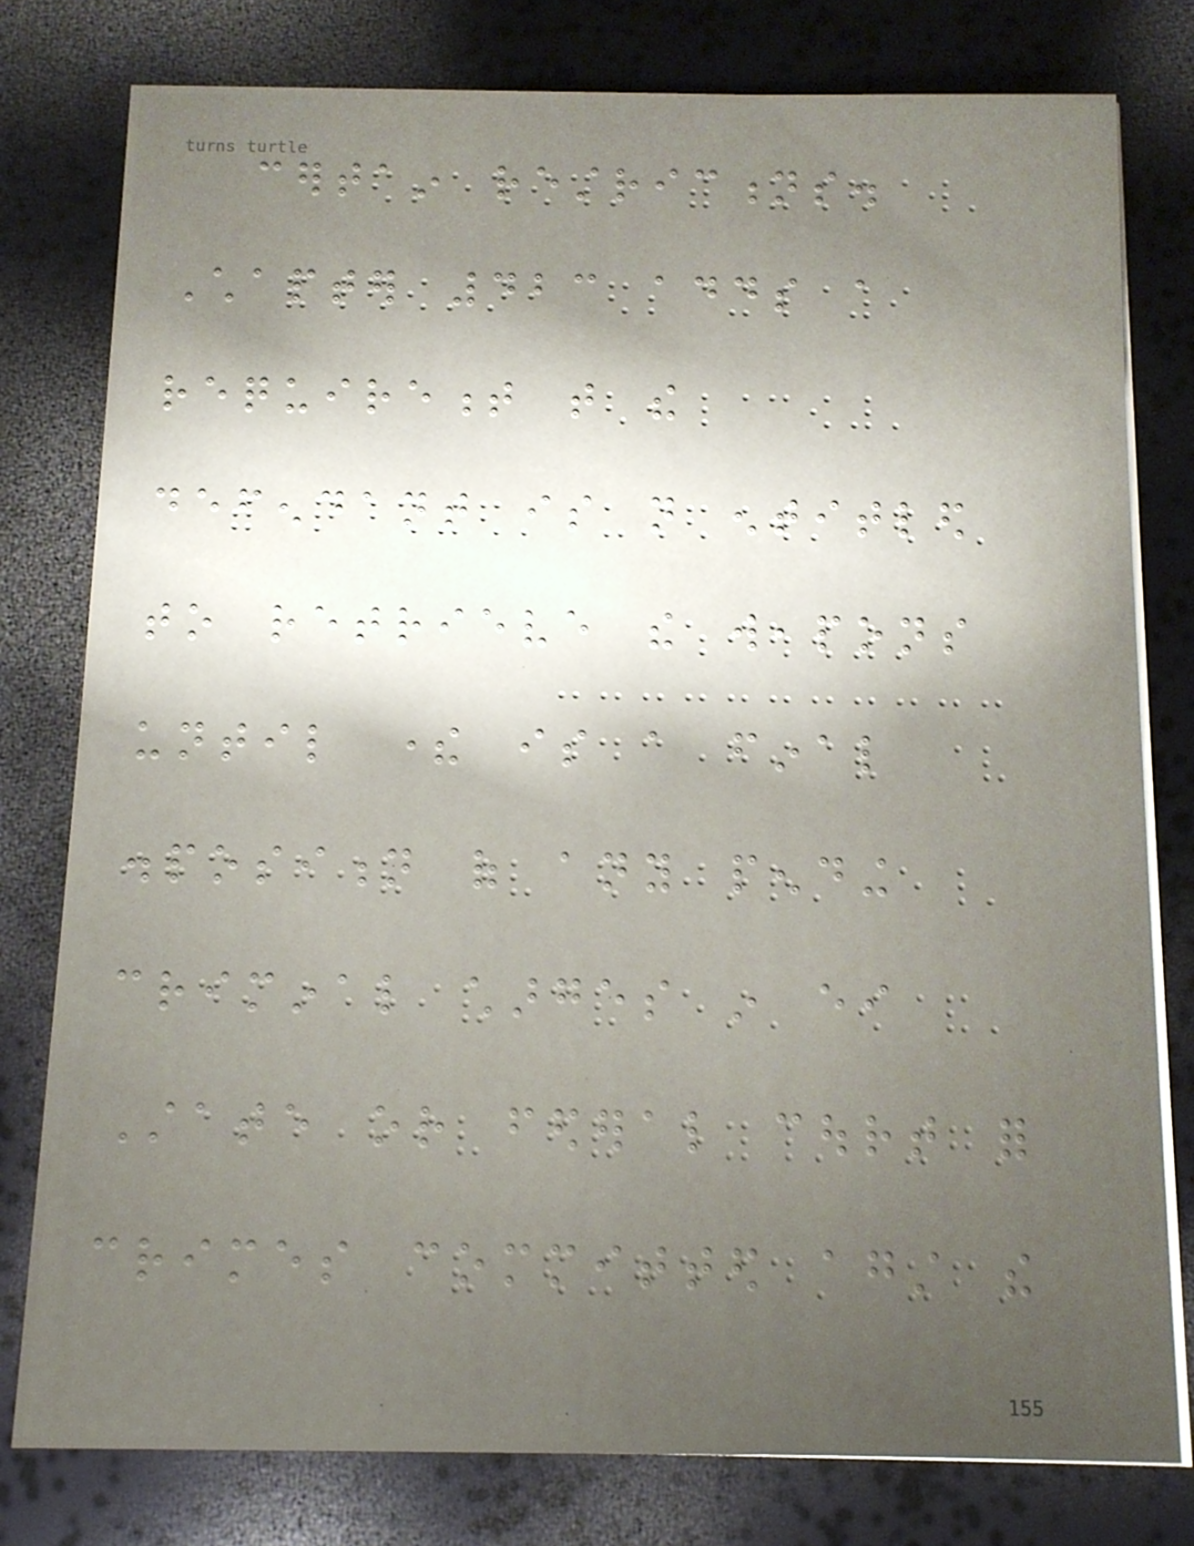certain restrictions.
Chapter 423 adds a
requirement that the
defendant is not entitled
to retrieve the weapons
until there is a final
disposition of any pending
criminal charges in either
State or federal court for
crimes committed against the
